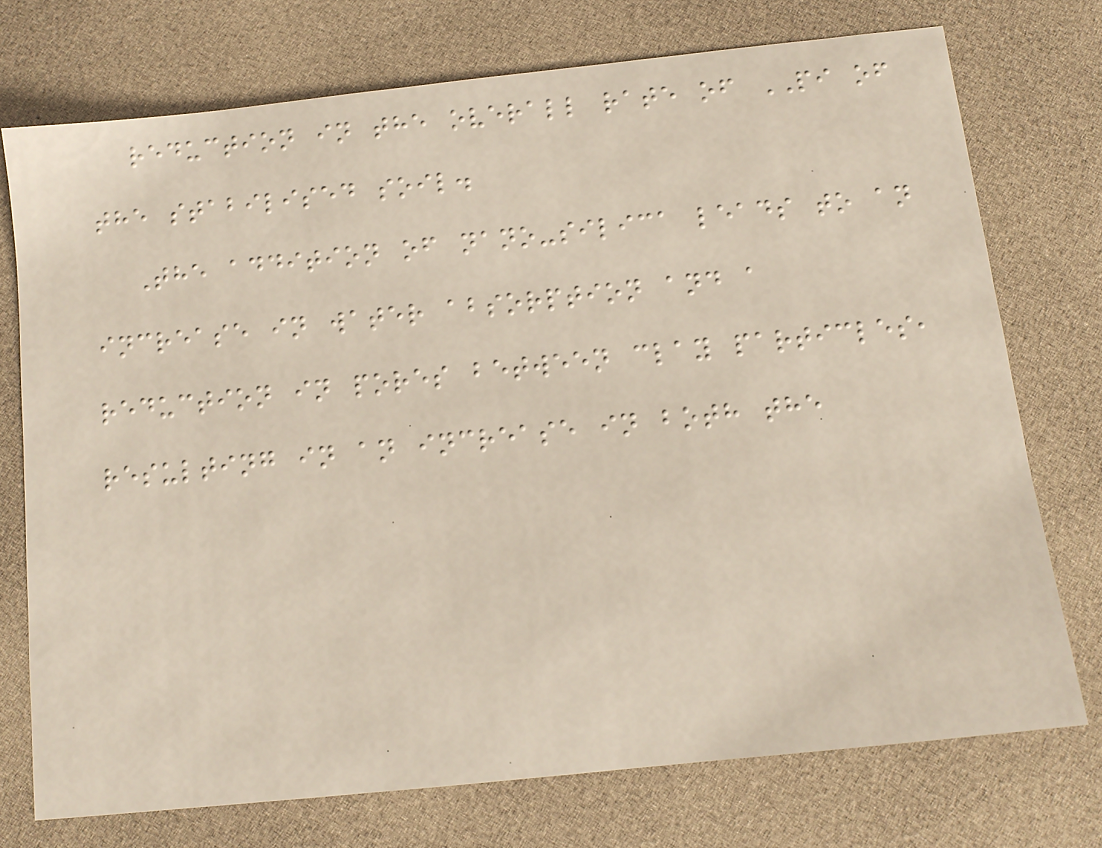reduction in the overall rate of PI of
the stabilised soil.
The addition of nano-silica leads to an
increase in water absorption and a
reduction in pores between clay particles,
resulting in an increase in both the
